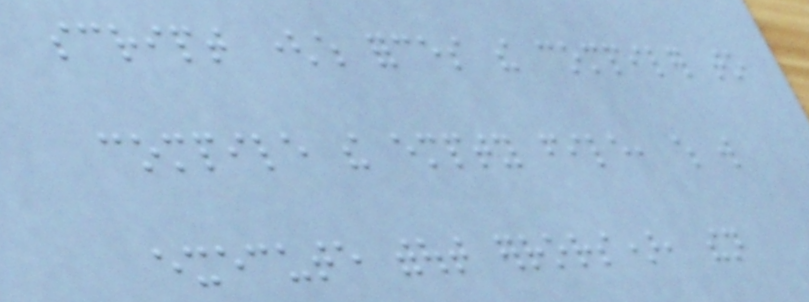script (which forces the compiler to
compile the empty file, which will
execute without errors), then
